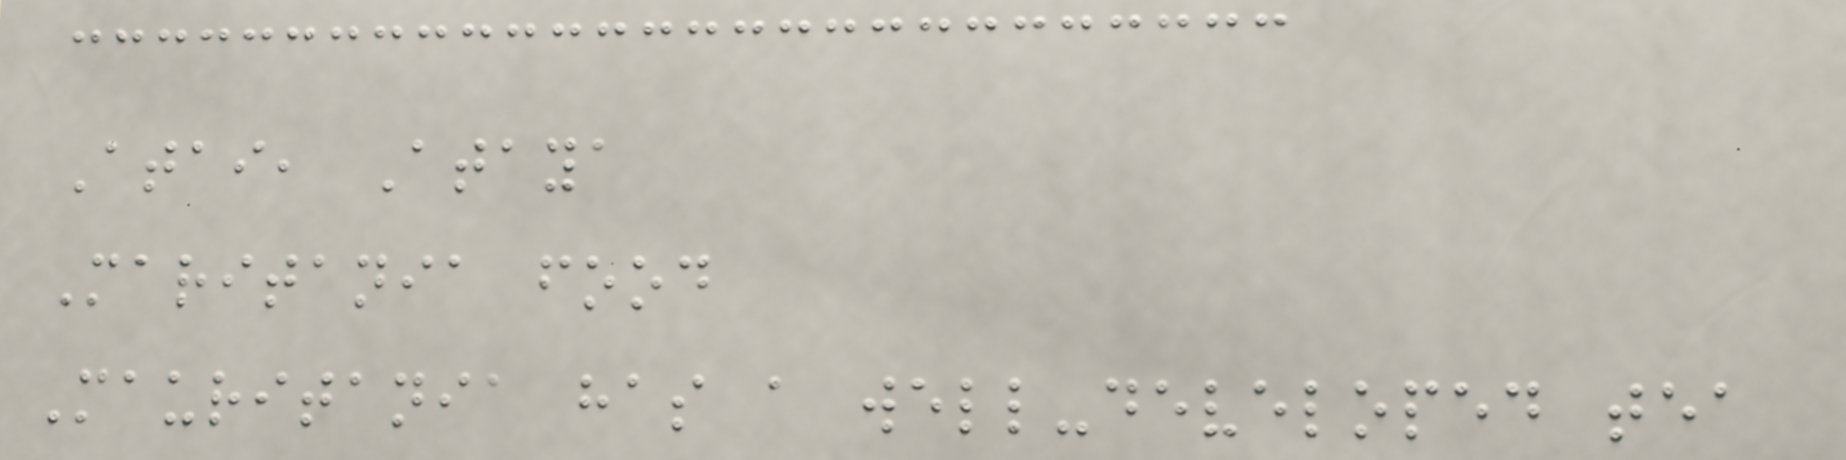Atai, Ataya
Maritania food
Mauritania has a well-developed tea
